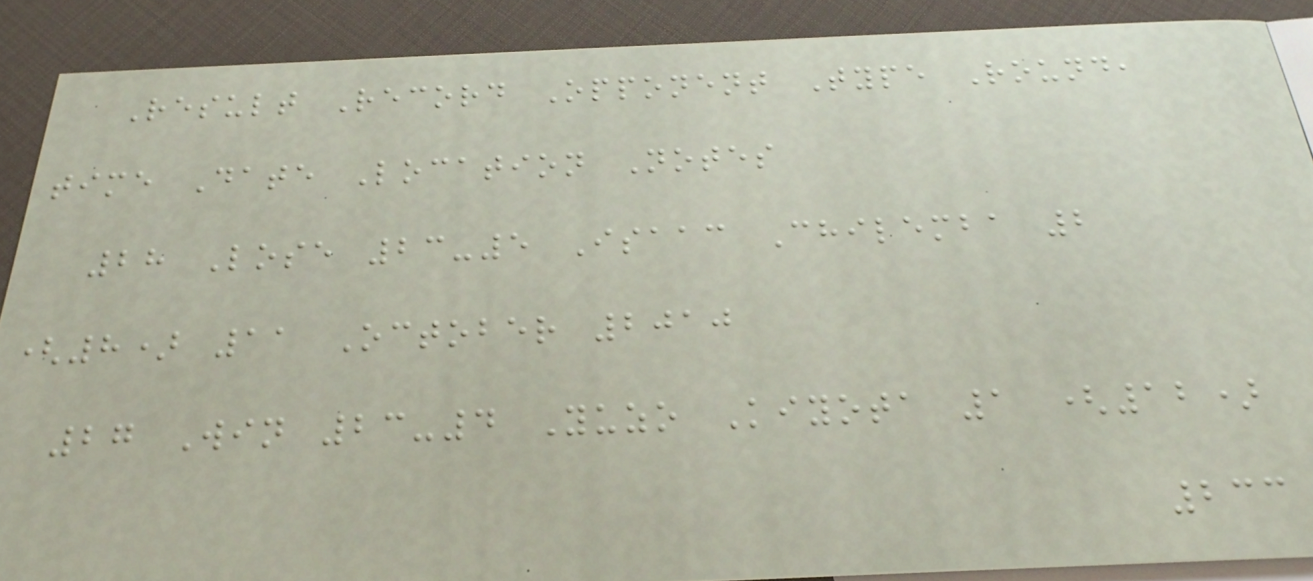Result Record Opponent Type Round,
time Date Location Notes
28 Lose 23-5 Isaac Chilemba 2
(8) 11 October 2010
27 Win 23-4 Yuzo Kiyota 1 (12)
233
